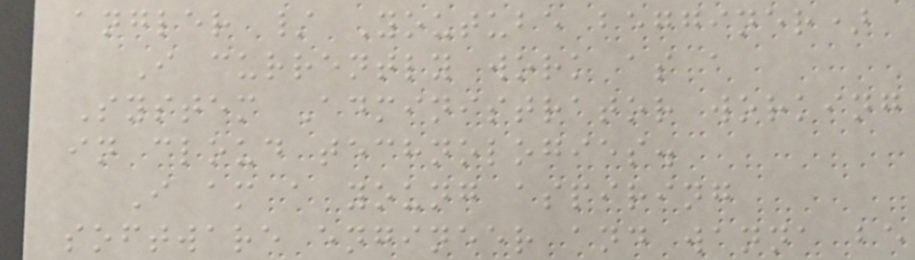angler / Youtube begginer)
I currently work as a
System Administrator working
in cloud technologies.
I am a young aspiring
software engineer and wanna be
